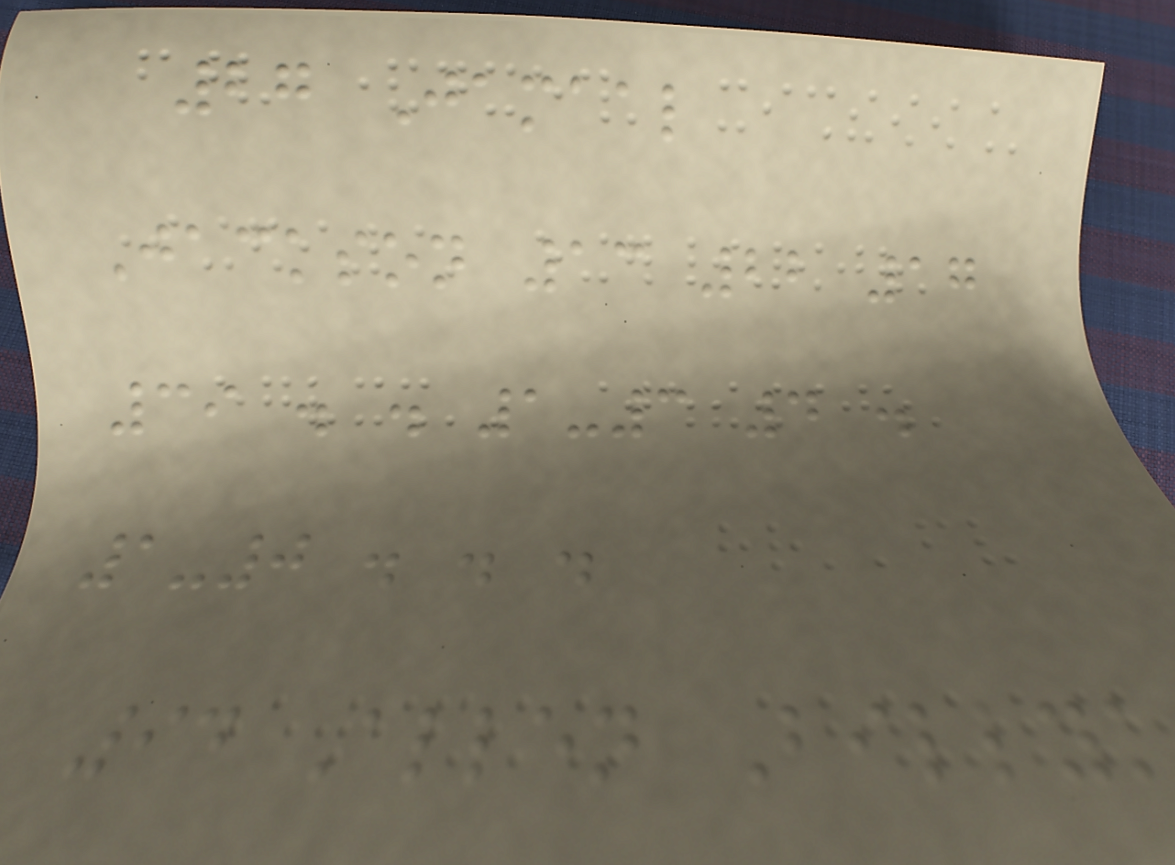27 Jamaal
Jackson 13 22 17
39 . . 1-3 4 .
1-0 . . .
94 Allen Billyk
